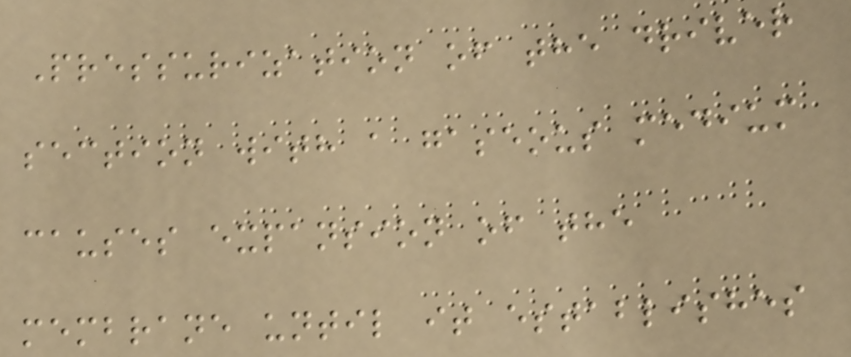Pressurization of the driver
section with a gaseous medium
causes expansion of the
membrane until it establishes
